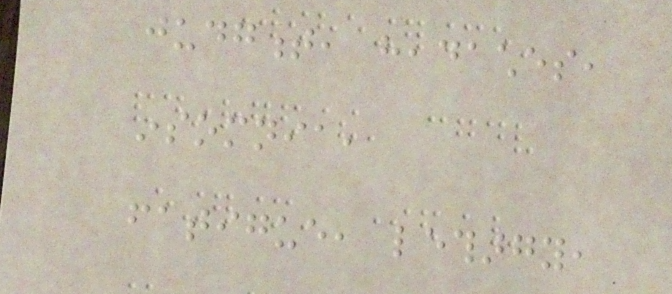judgment, headaches,
insomnia,
fatigue, lethargy,
